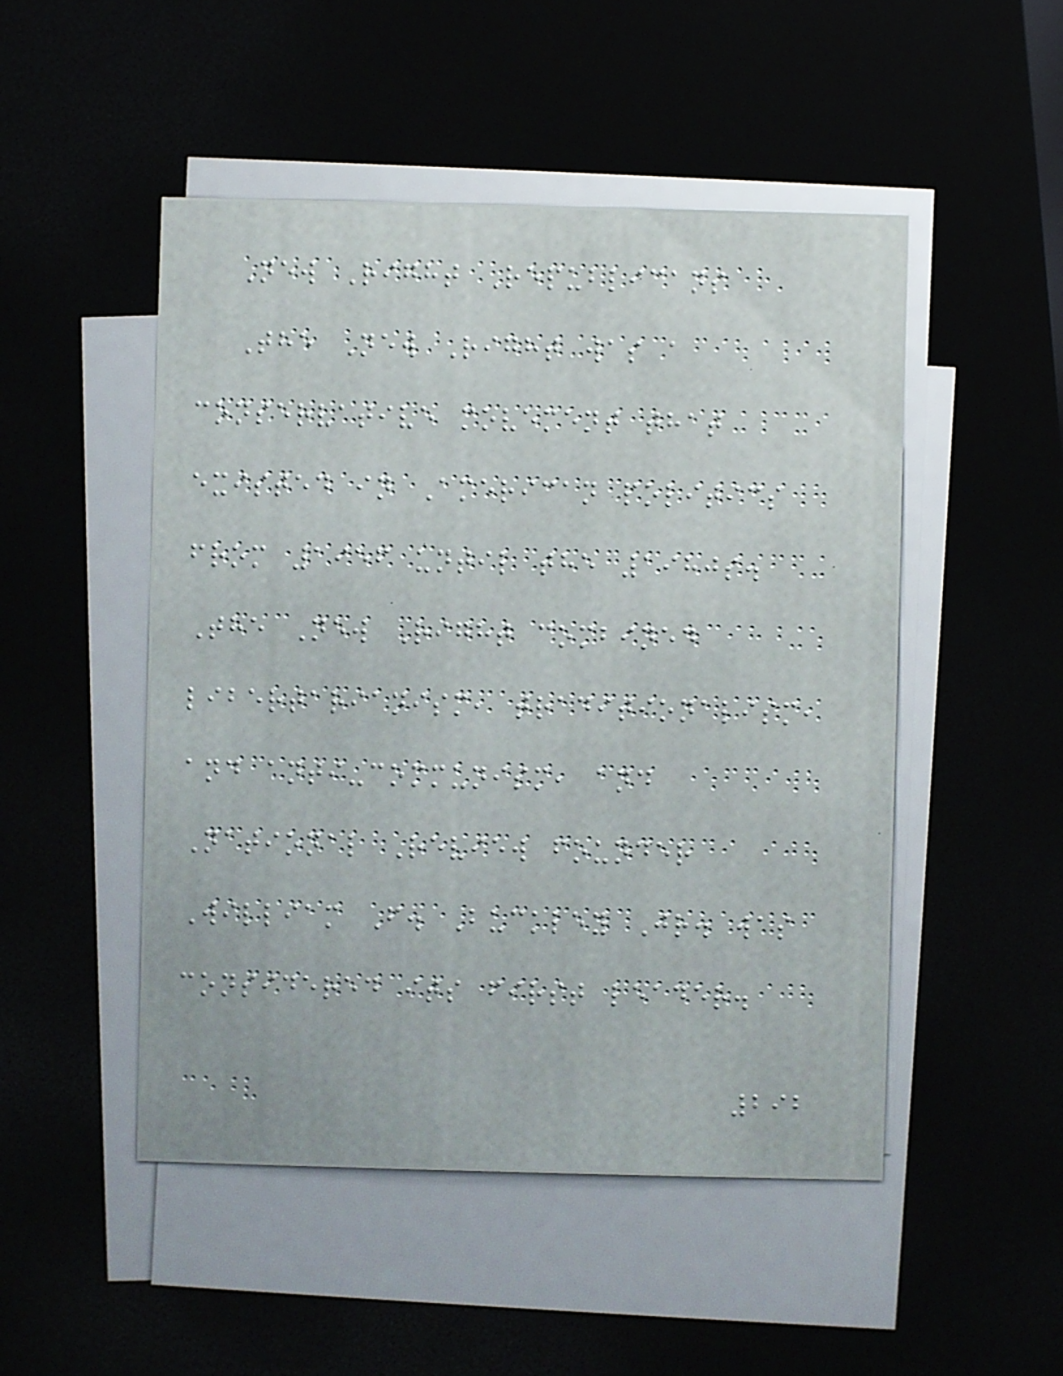New Right Republicans
The New Right was a
conservative movement that
existed in American politics
from 1956 until the 1980s.
The New Right combined
libertarianism, traditionalism,
and anti-communism, and
National Review founder
William F. Buckley Jr. was
considered its first leader.
292
